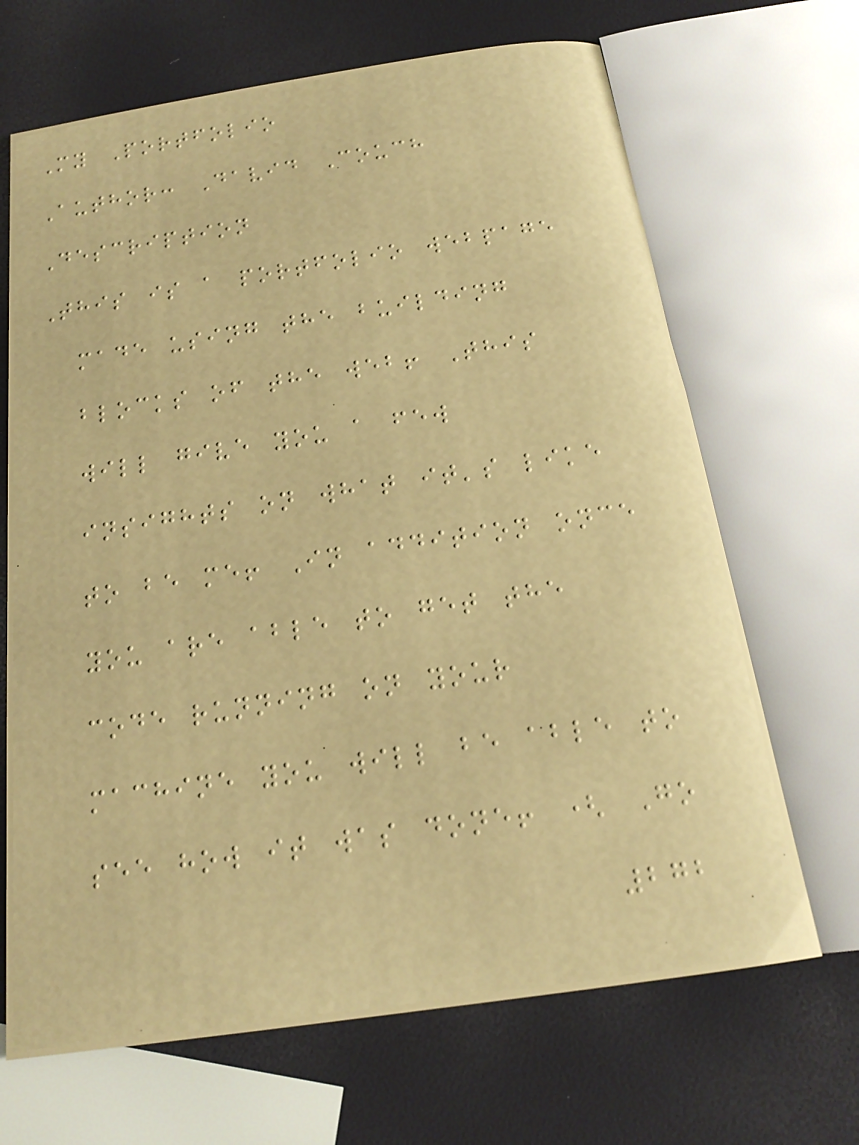My Portfolio
Author: David Couch
Description
This is a portfolio webpage
made using the building
blocks of the web! This
will give you a few
insights on what it's like
to be me! In addition once
you are able to get the
code running on your
machine you will be able to
see how it was done! ( Go
272
